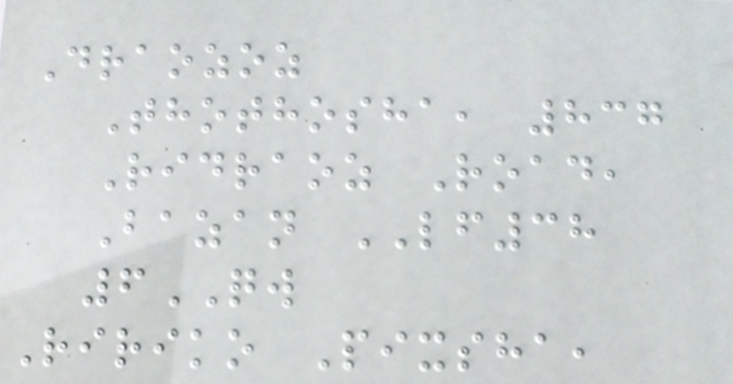Draozoz
Thothosha, 837
Ridraoz Road,
Bazan LF38
6QW
Ririko Pixsha,
